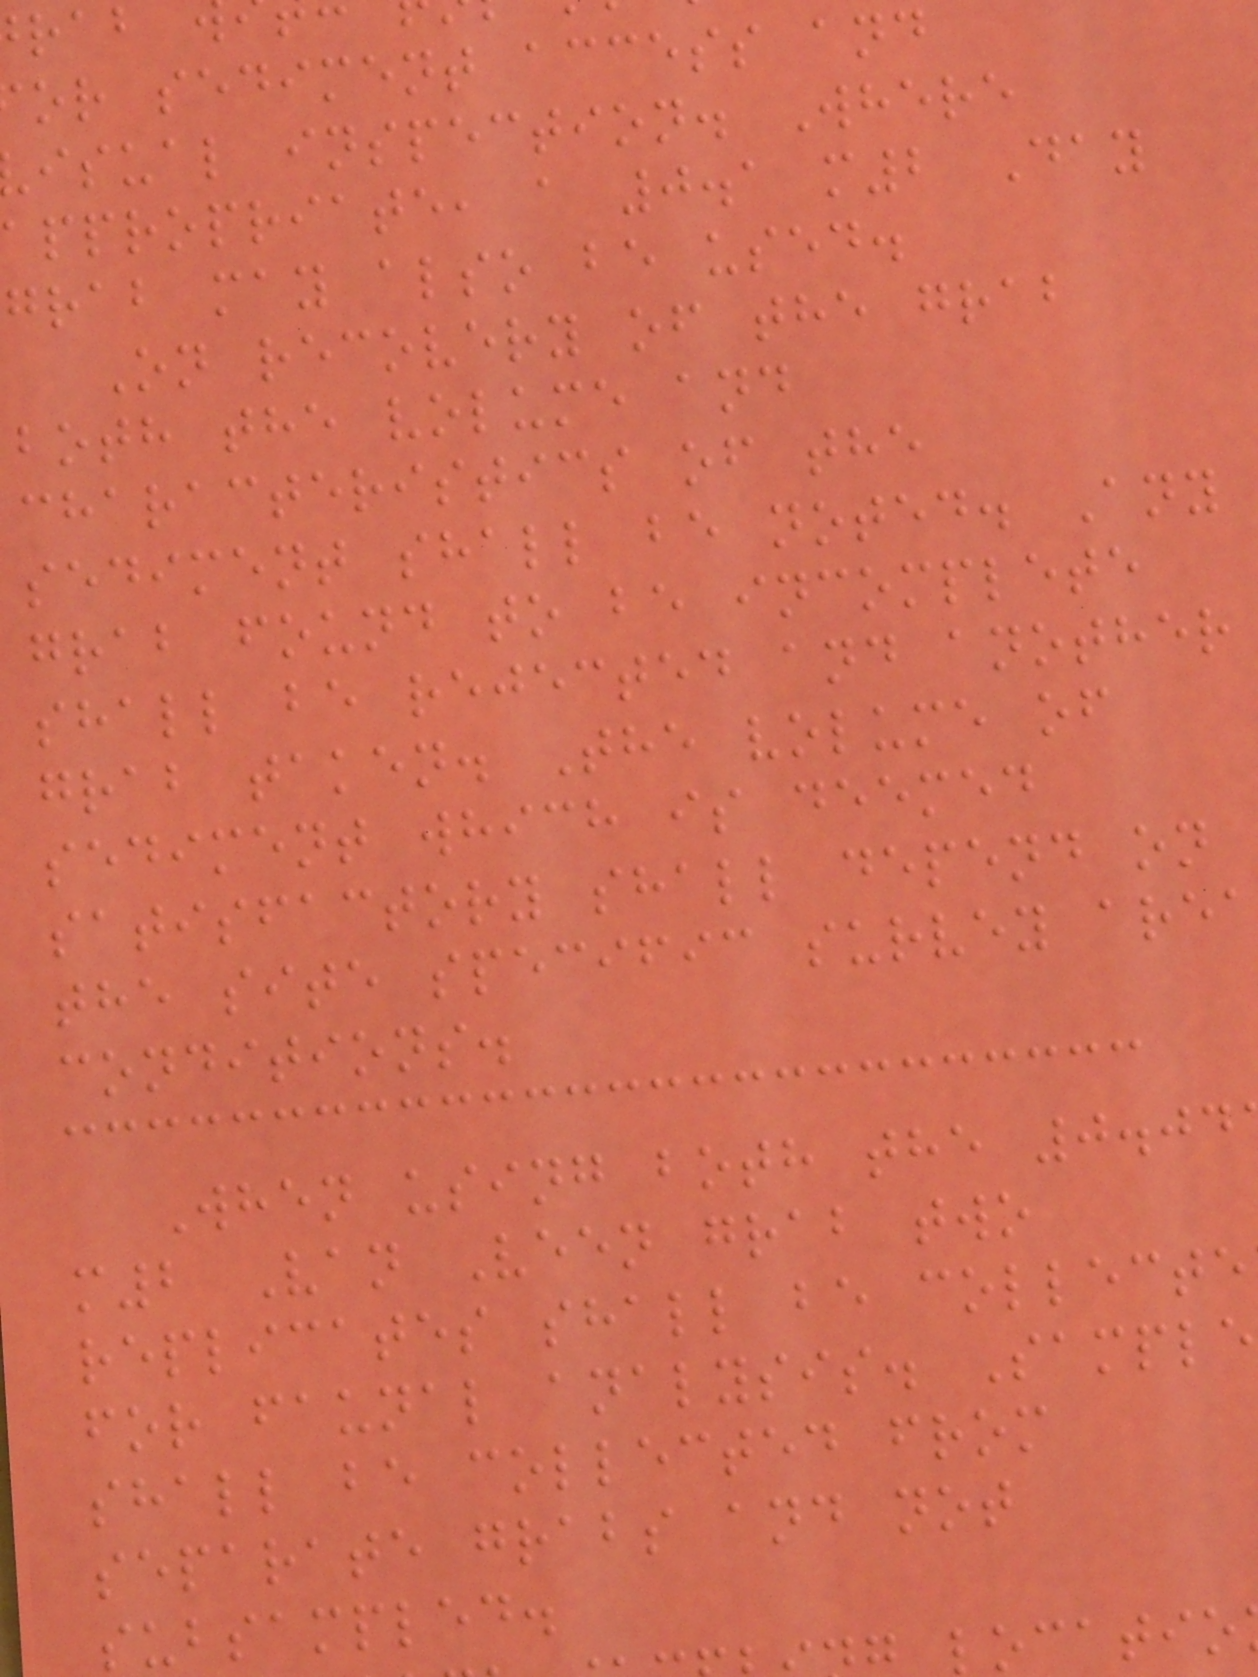or sediment access and
isual inspection. Where
appropriate, a 0.1 m2 Day
grab may also be used.
On recovery of the grab
both the volume and
characteristics of the
sediment shall be noted. Any
grab found to be incomplete
shall be rejected and another
grab taken. The volume of
sediment which is deemed
satisfactory shall depend on
the site specific survey area
conditions.
When using both the 0.04
m2 Van Veen grab two
replicates shall be collecte
for faunal analysis. Sample
shall be collected from
separate grabs and not
subsampled.
locatio
